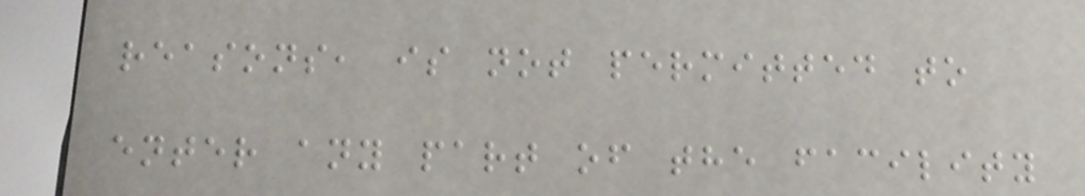reasons, is not permitted to
enter any part of the facility
